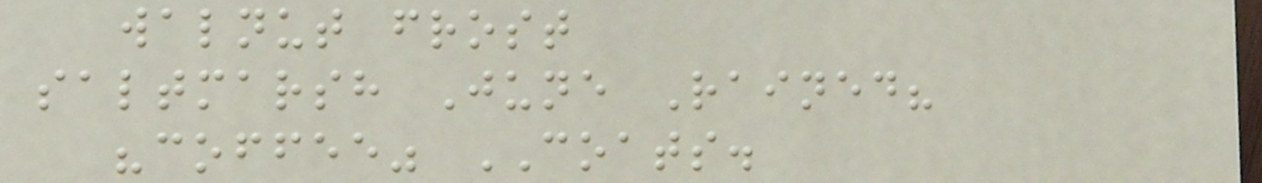walnut frost
saltmarsh June Rained?
"coffee" COATS.
